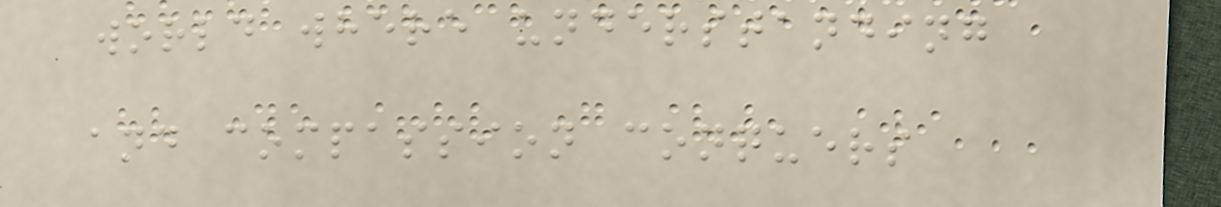world where understanding
and compassion conquers
